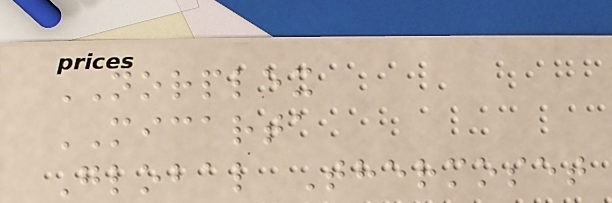NORPLEX
MICARTA
Global Thermoset
